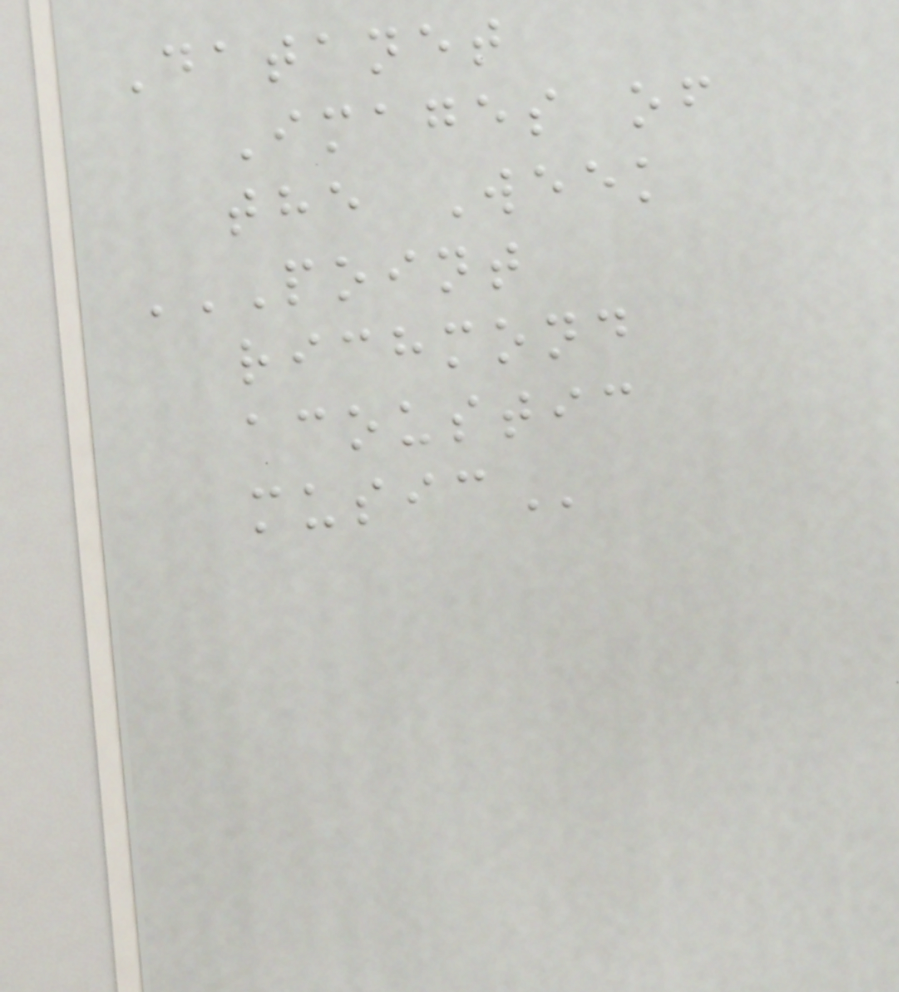Datanet
Images of
the Week
POINT
RICHMOND
ACOUSTIC
MUSIC
